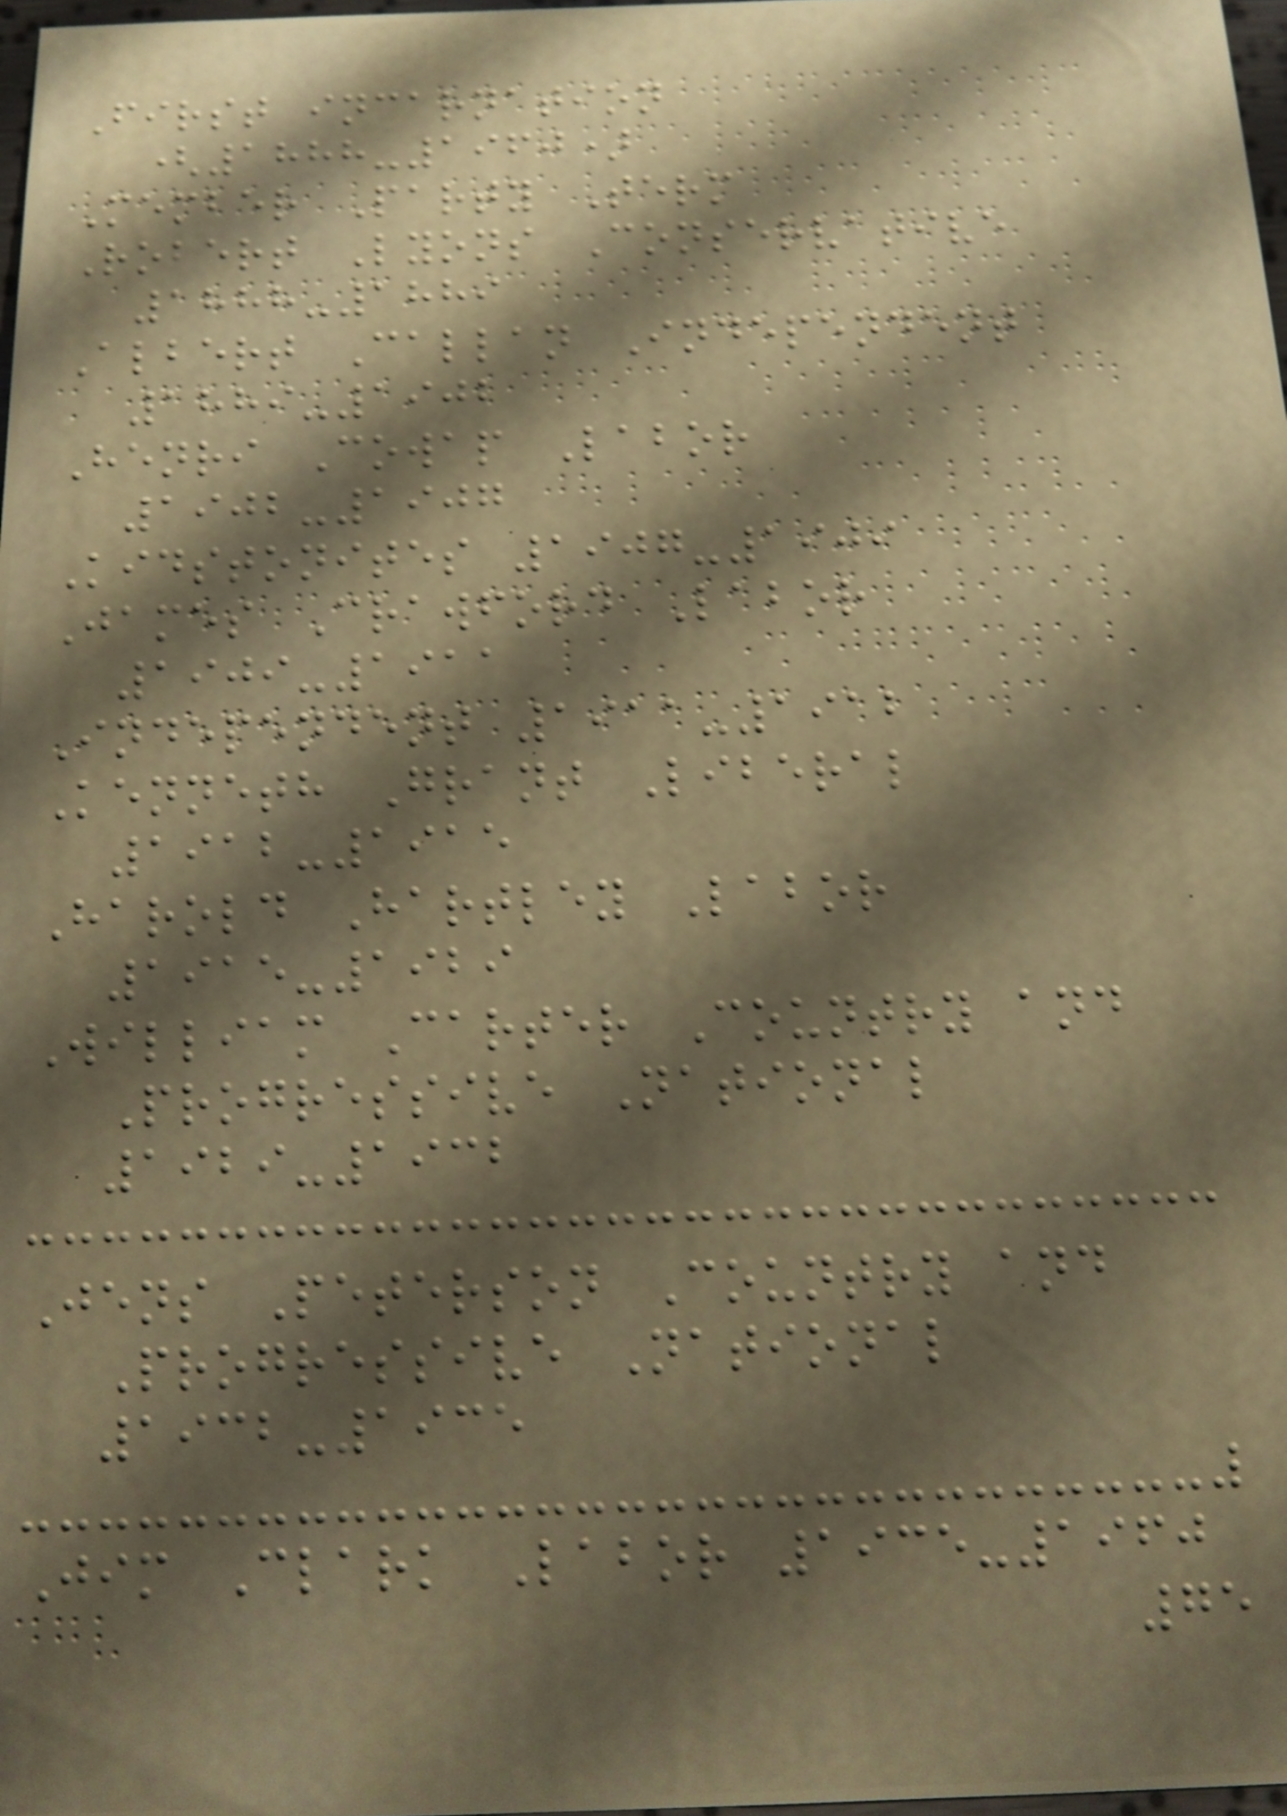First incarnation
(1888-1960)
Member Party Term
Robert Lyons Conservative
1888-1889
Albert Callan Independent
1889-1902
Henri Cowap Labor
1902-1907
Kidstonites 1907-1909
James Crawford Labor
1909-1911
Independent 1911-1912
Kenneth Grant Liberal
1912-1915
Harold Hartley Labor
1915-1929
William Carter Country and
Progressive National
1929-1932
Jens Peterson Country and
Progressive National
1932-1935
Jim Clark Labor 1935-1960
75
